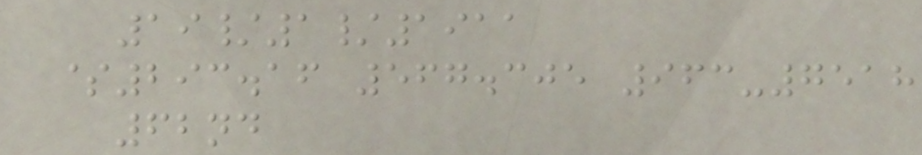19/1/1911
$293.16 567.305 963-7518
62nd
